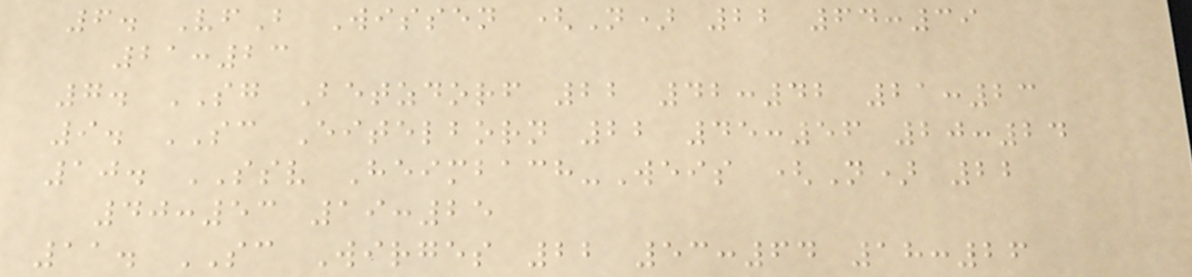6. VfB Wissen (N) 22 64:39
21:23
7. SG Betzdorf 22 42:42 21:23
9. SC Eitelborn 22 45:56 20:24
10. SSV Heimbach-Weis (N) 22
40:53 19:25
11. SC Wirges 22 53:64 18:26
